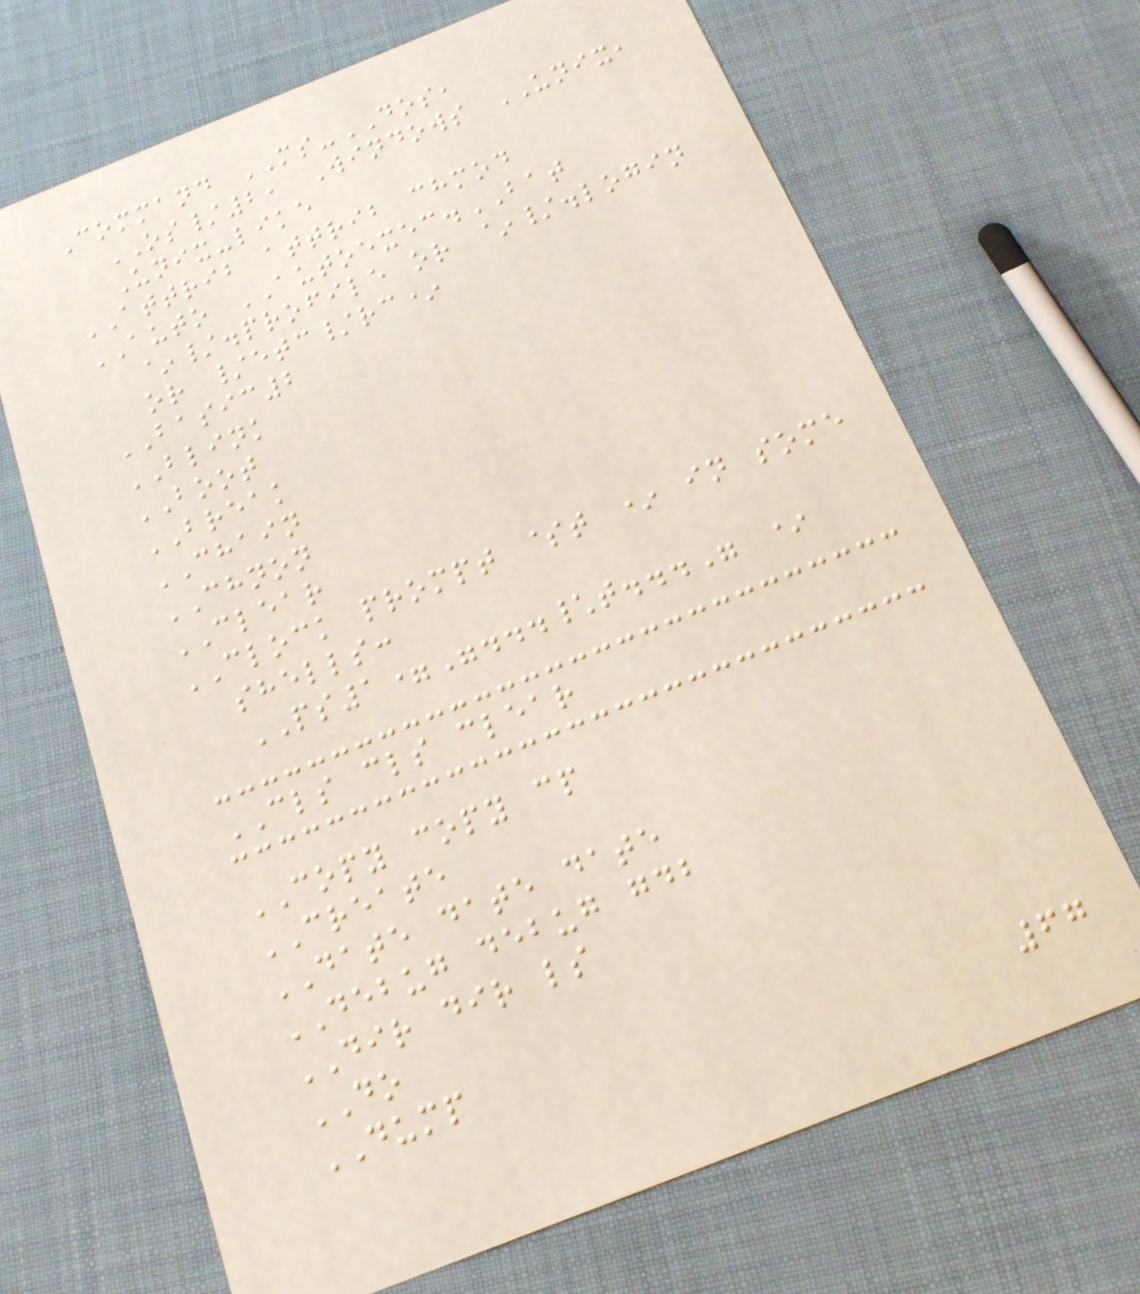Command MS-DOS,
OS/2, Windows UNIX,
Unix-like
ATTRIB attrib chmod
AUTO AUTOEXEC.BAT
~/.profile or ~/.login
or /etc/rc*
BASIC2
BLINK
BOOT
BREAK
CHAIN
CHNON
CLEAR
CLOCK prompt $t * in some
shells:
PS1="...\t..." *
CLS cls clear
COPY copy cp
CREATE
DATE date date
DEBUG debug gdb
DIR dir ls
DO
DUMP
67
